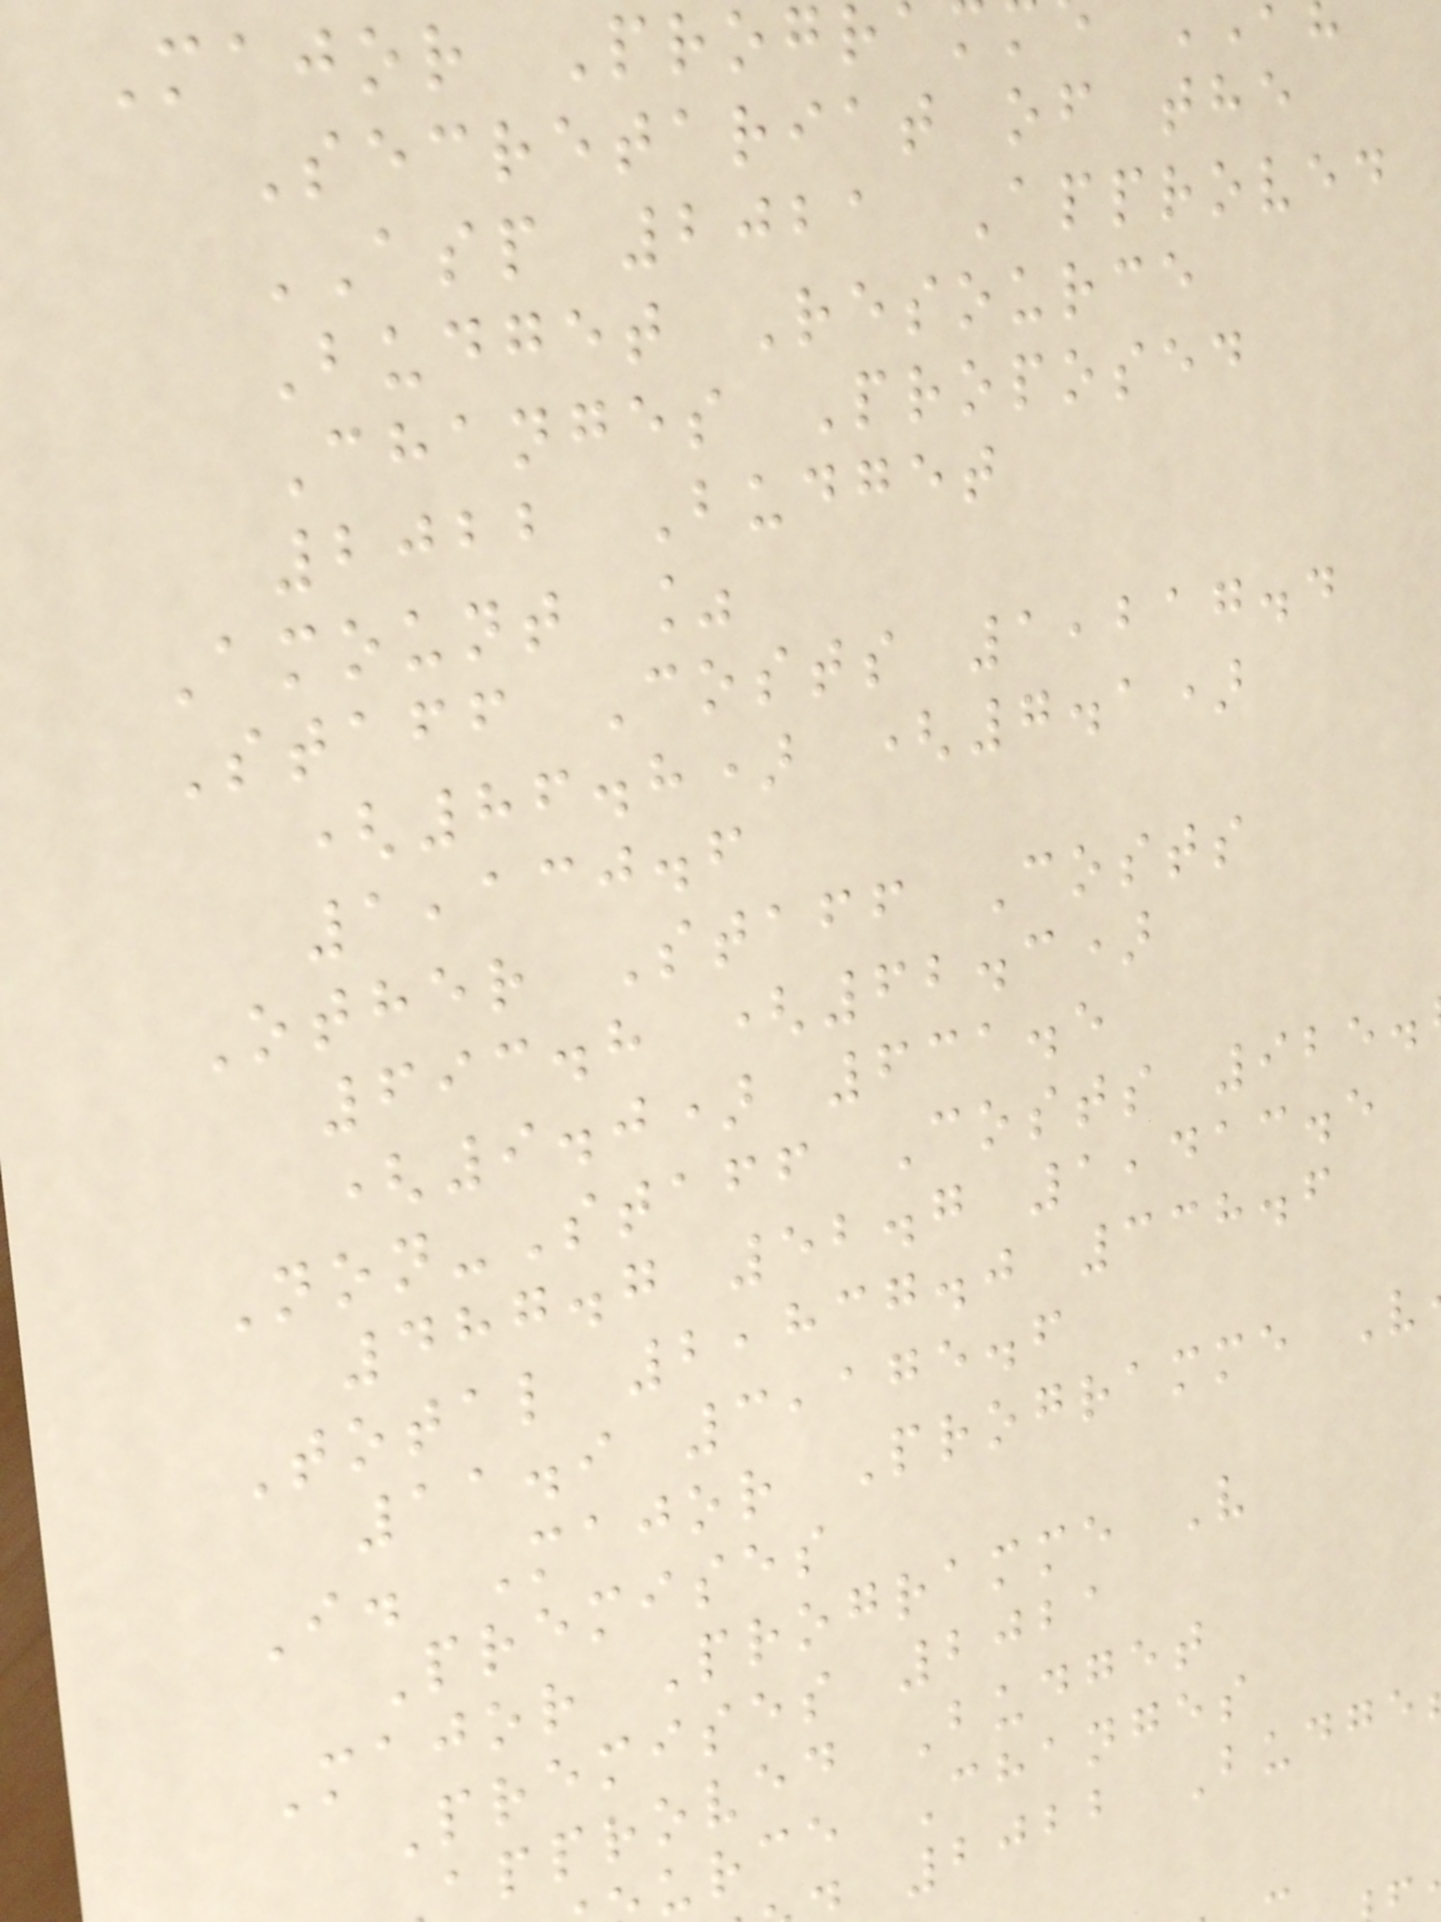Major Progr
Secretariat of the
ASP 2021 Approved
Budget Resource
Changes Proposed
2022 Budget
Amount %
Staff Costs 1,217.4
(86.8) (7.1)
1,130.6
Other Staff Costs
693.8 (62.3)
(9.0) 631.5
Non-Staff Costs 925.
487.7 52.7 1,413.5
Total 2,837.0 338.6
11.9 3,175.6
I. Major Programme V
Premises
Major Programme V
Premises 2021
approved Budget
urce Changes
2022 Budge
